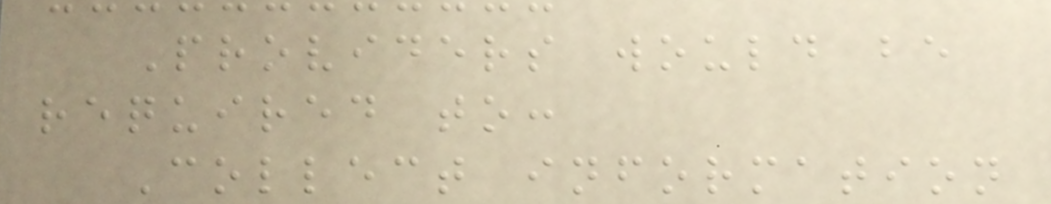Providers would be
required to:
Collect information
